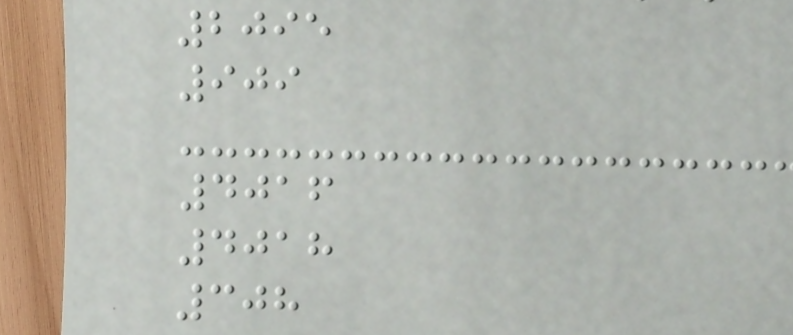2095
909
4016
4018
308
